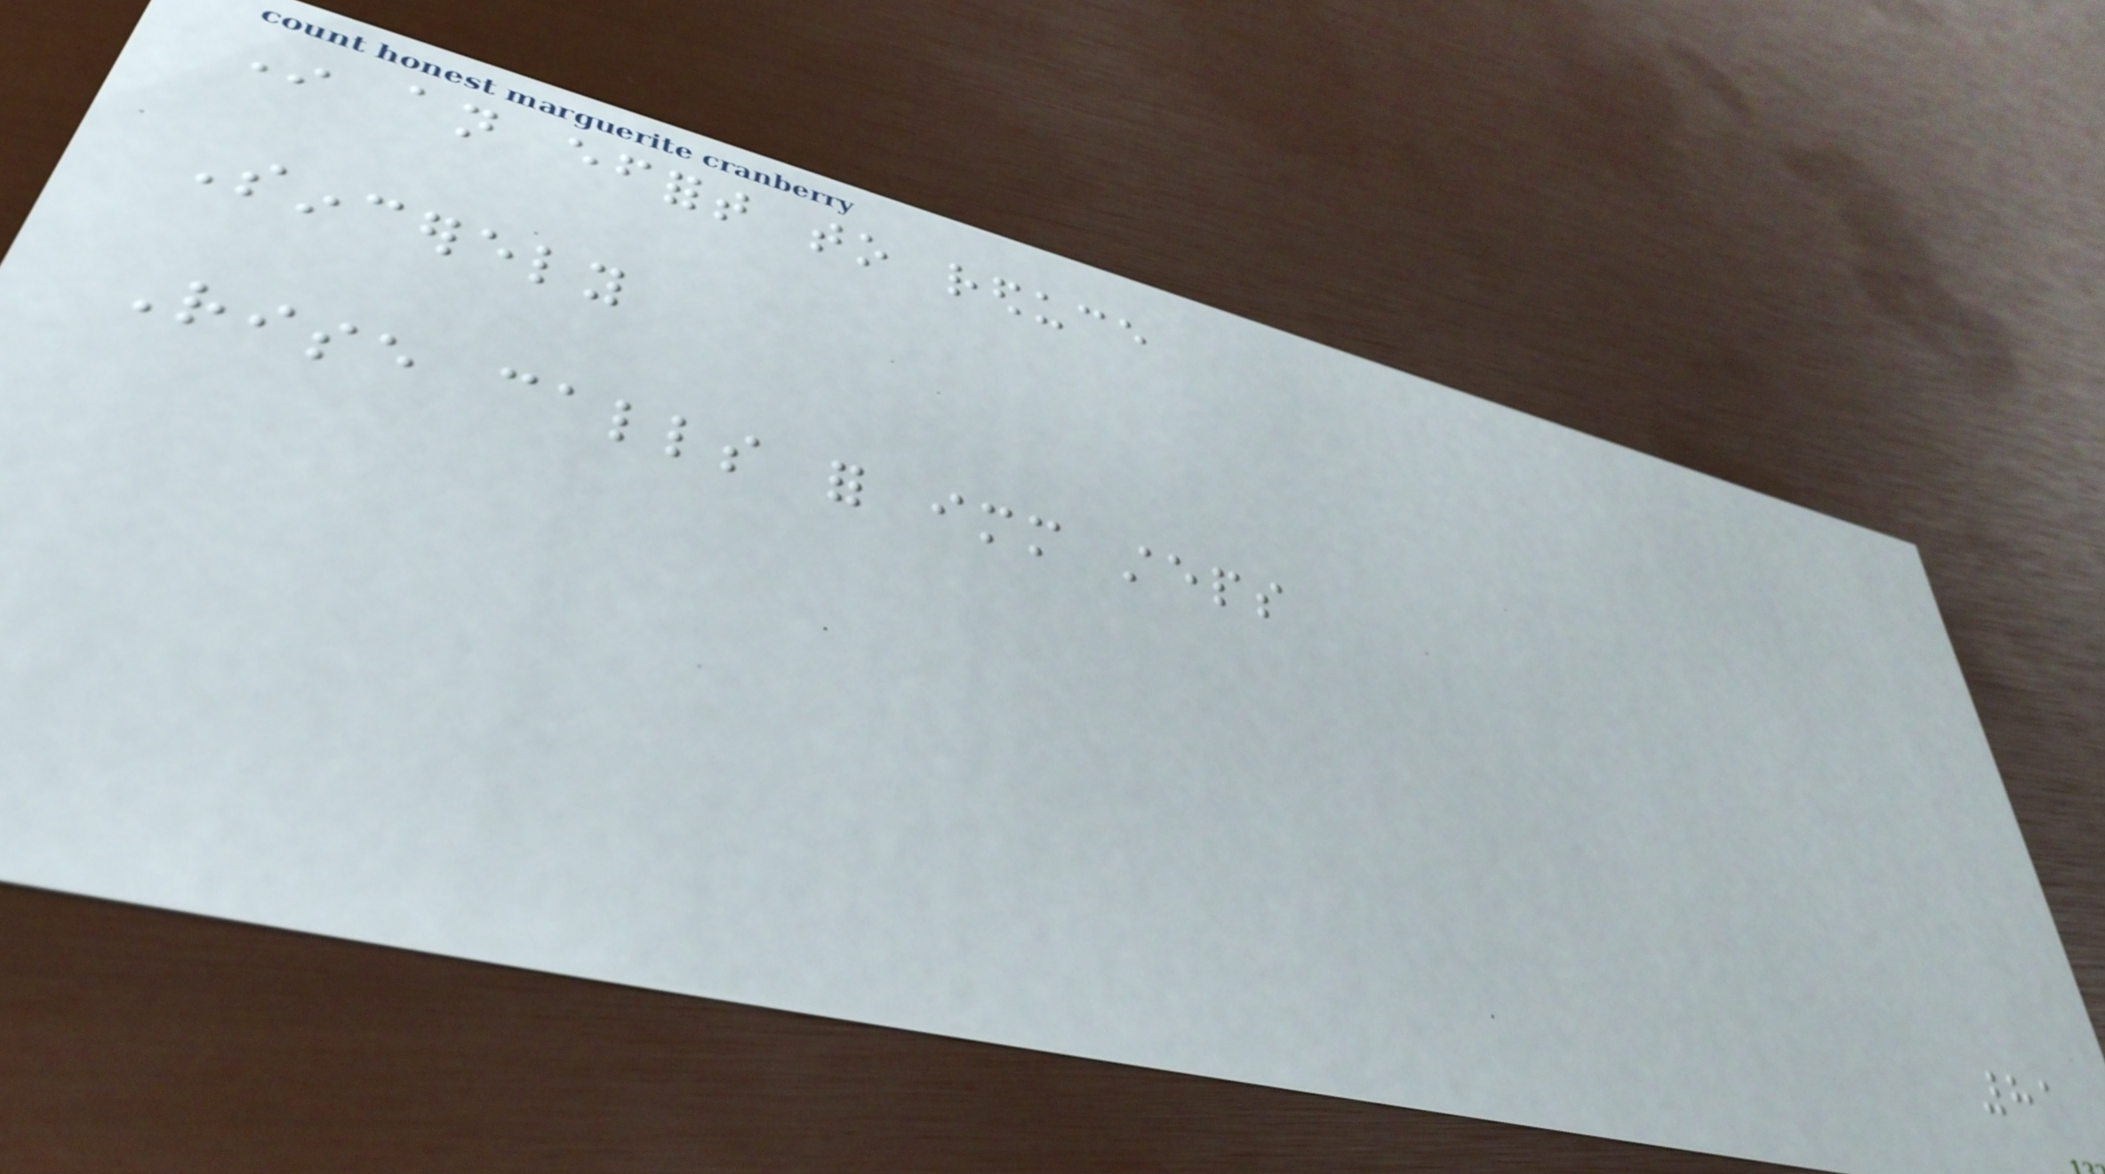In an effort to reduce
Sincerely
Rise calls for immediate steps
81
